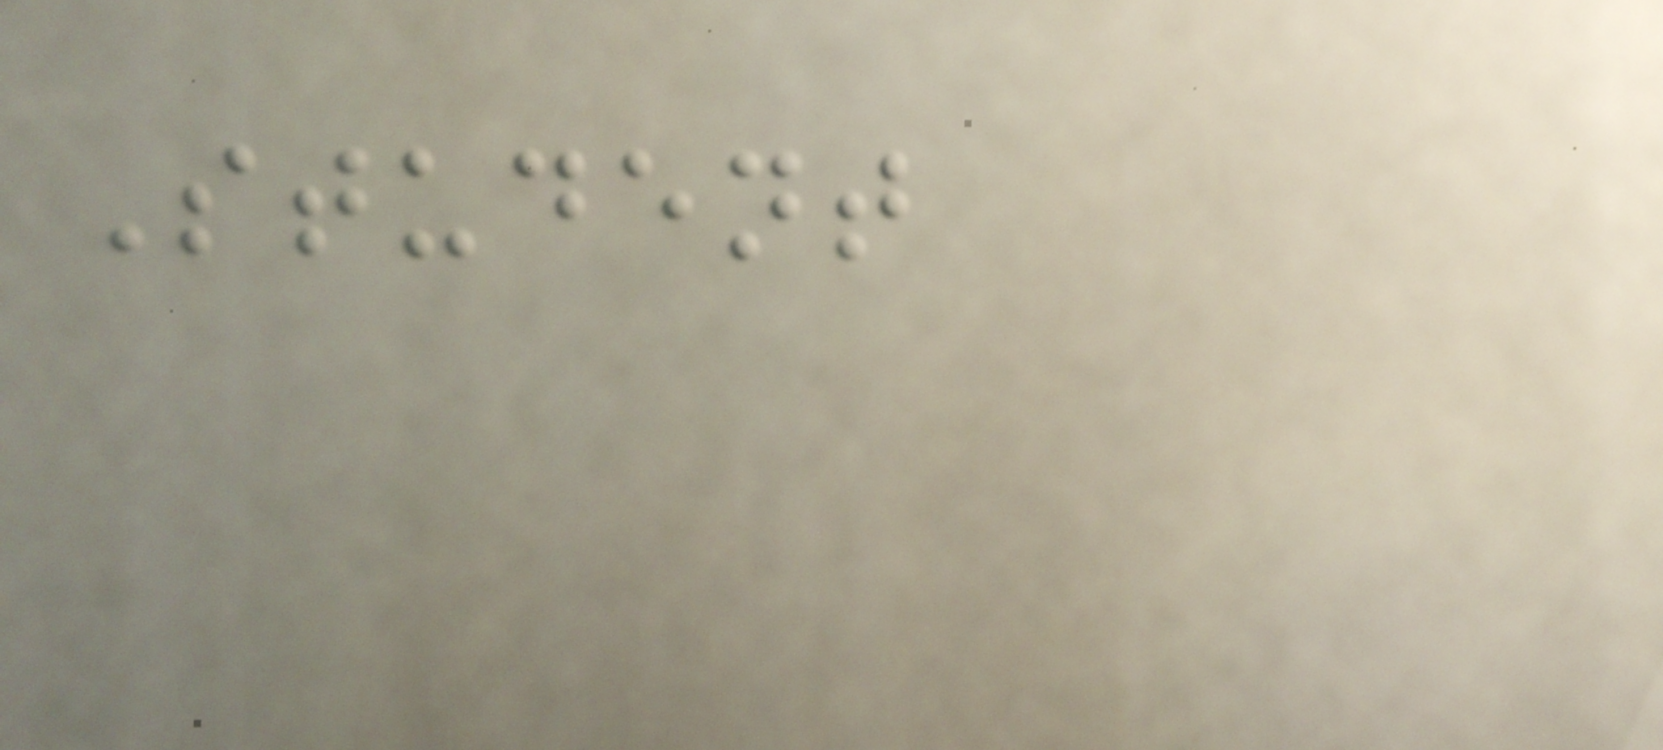Student
